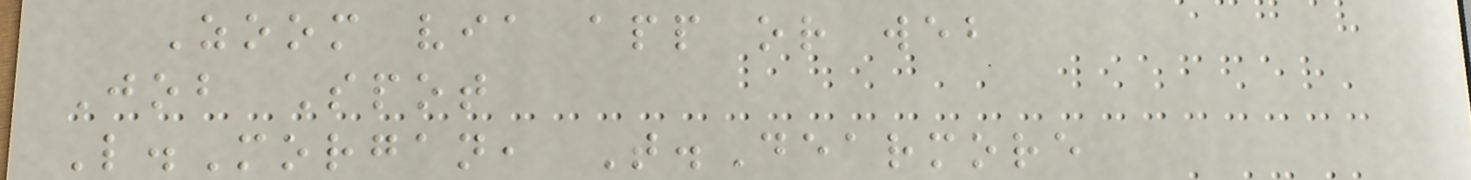Zoom via app or web
Job Spot
L.Morgan, T.Dearmore
